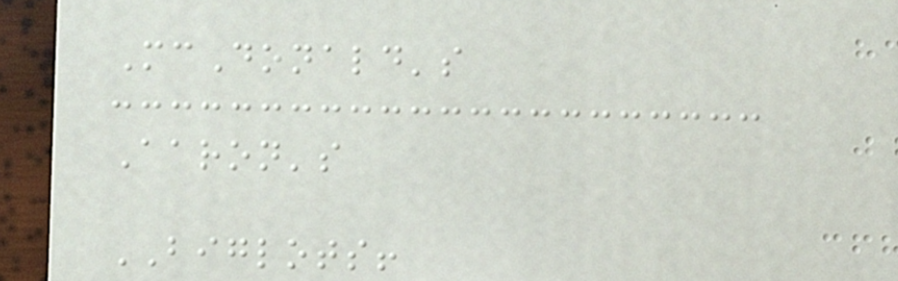McDonald's
Aaron's
BIGLOTS!
